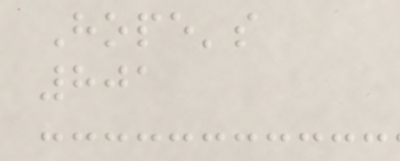Hope's
801
